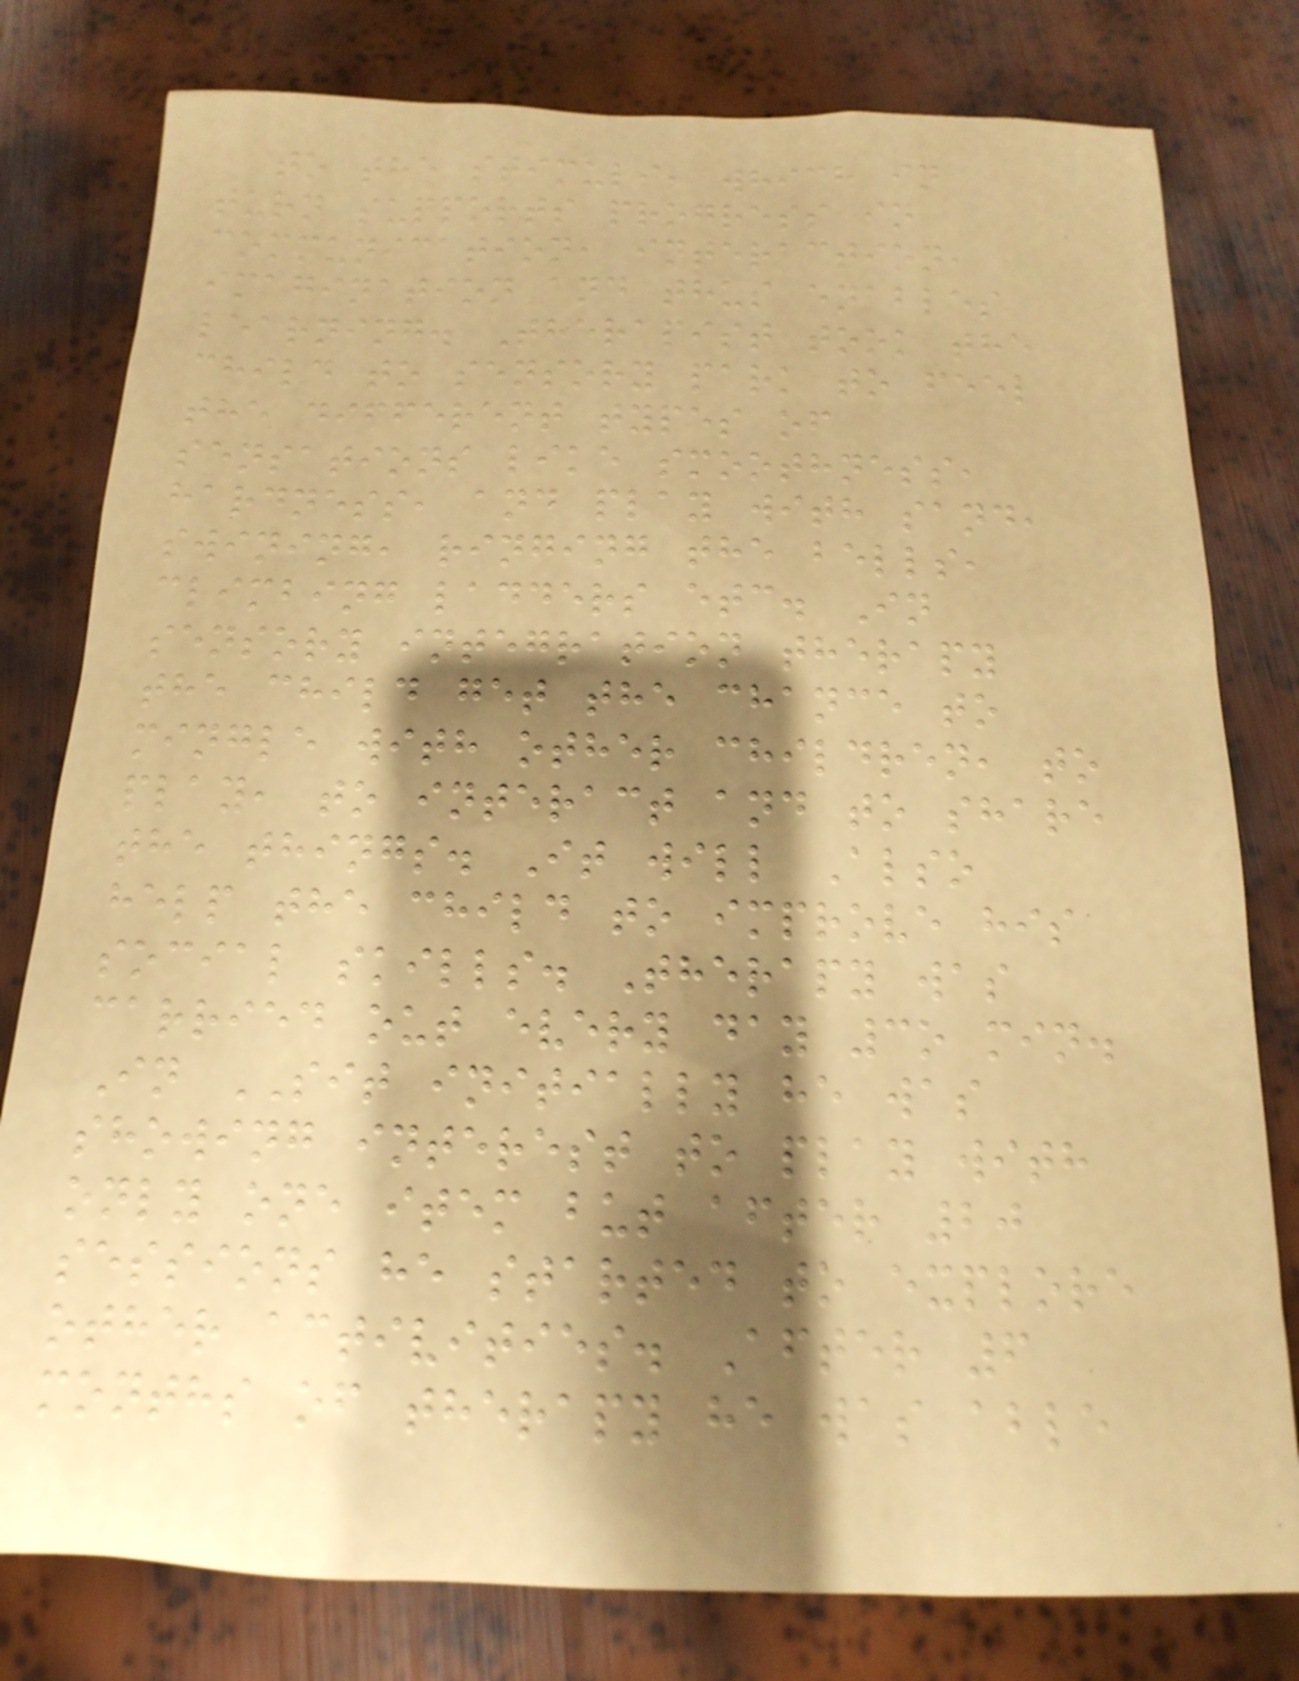to the stimuli, which in
turn supports progress in
communication, interaction,
imagination and thus enables
learning. Therapist took the
child to sensory park to feel
the different types of
sensations like smoothness,
hardness, and play with sand,
swining, ringing the bells,
climbing ladders etc. In
sensory integration therapy
the child get the chance to
mingle with other children, to
play, to interact and to share
the things. It will Also
help the child to improve his
social skills. Therapy was
carried out every day 3o min.
In SIT initially he was
showing interest to play with
only one item but after 20
sessions he started to explore
other activities. After 6
months of therapy he was able
